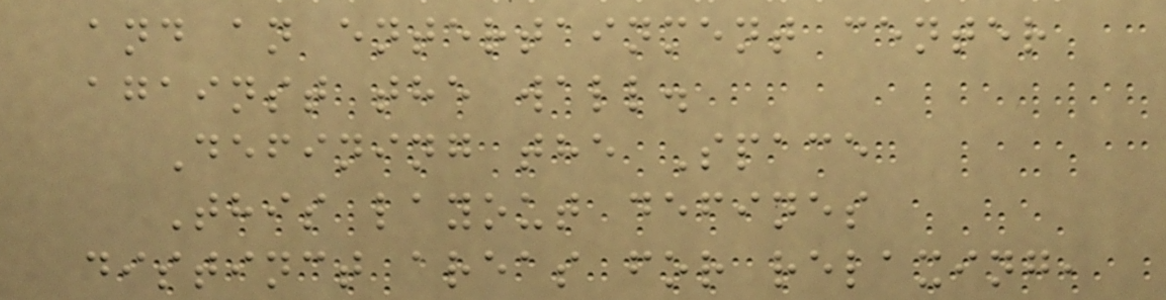and an entertainment center
against the wall.
Defining the Space
This layout defines
distinct areas for relaxing,
